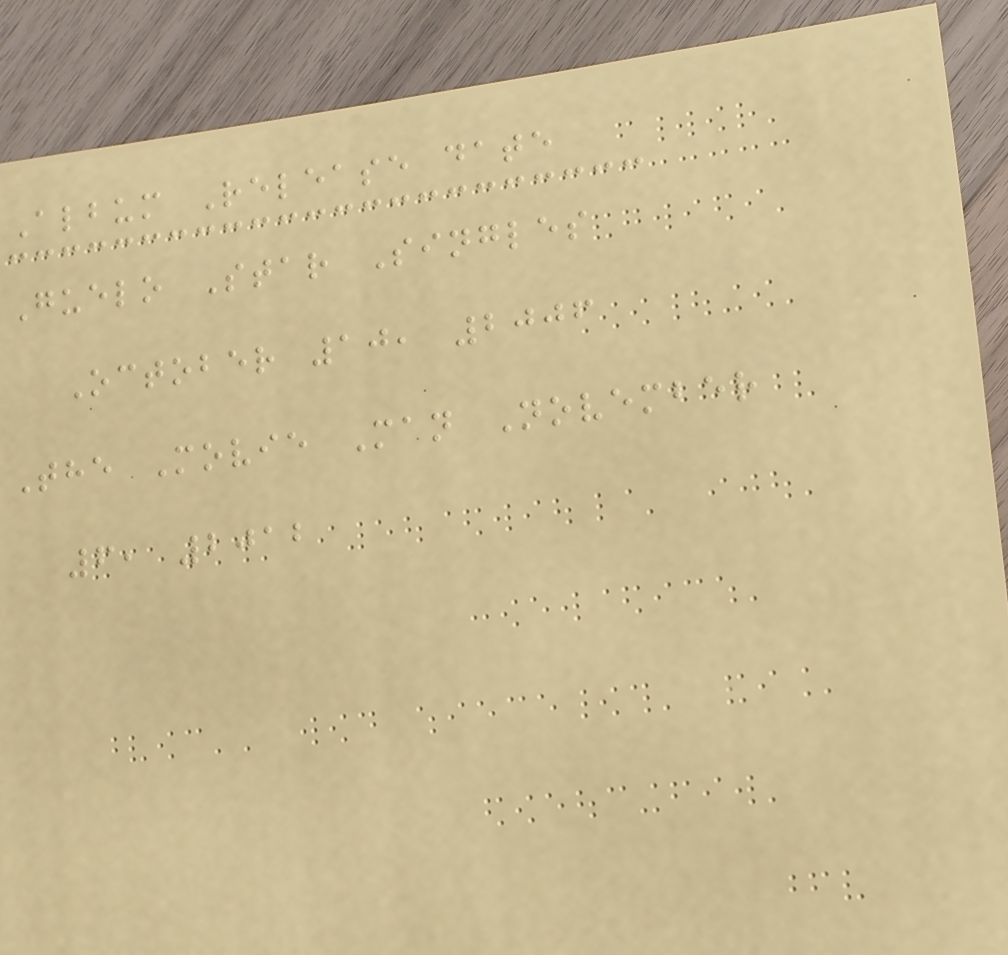Album Release date
Guelo Star Singles
October 10, 2006
The Movie Man November
6, 2012
